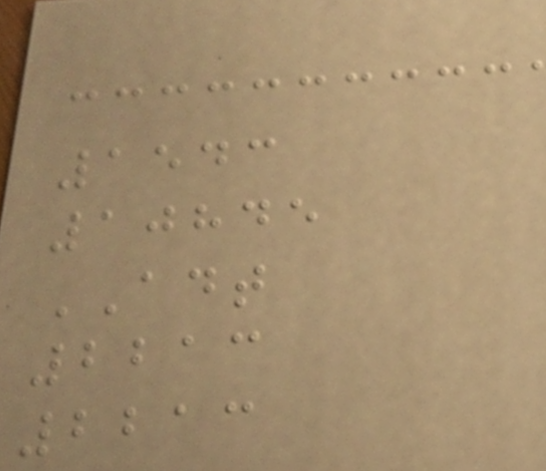1543
10845
ADT
2213
2213
